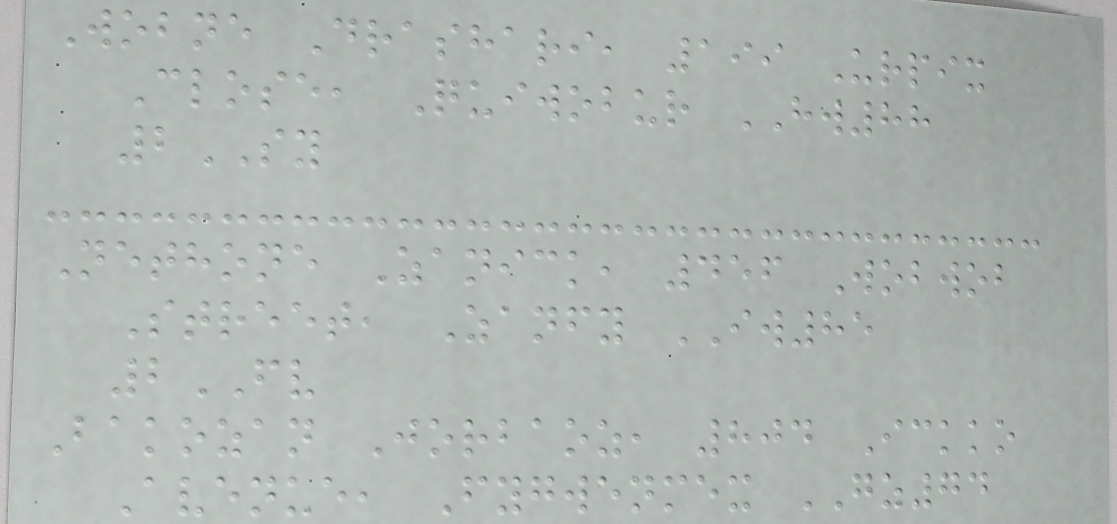Wobne Drashari, 199 Urpix
Close, Quiwobur HW88
2SY
Nethone Zanick, 456 Wobwob
Street, Zanfy IW85
2FV
Bakozan Jorbaoz, 804 Ickko
Avenue, Fygwenmex GZ74
